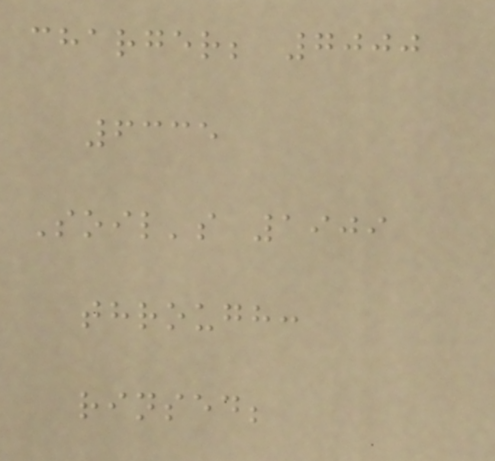charger; 7000
6335
Soil's 1909
through:
rinsed;
